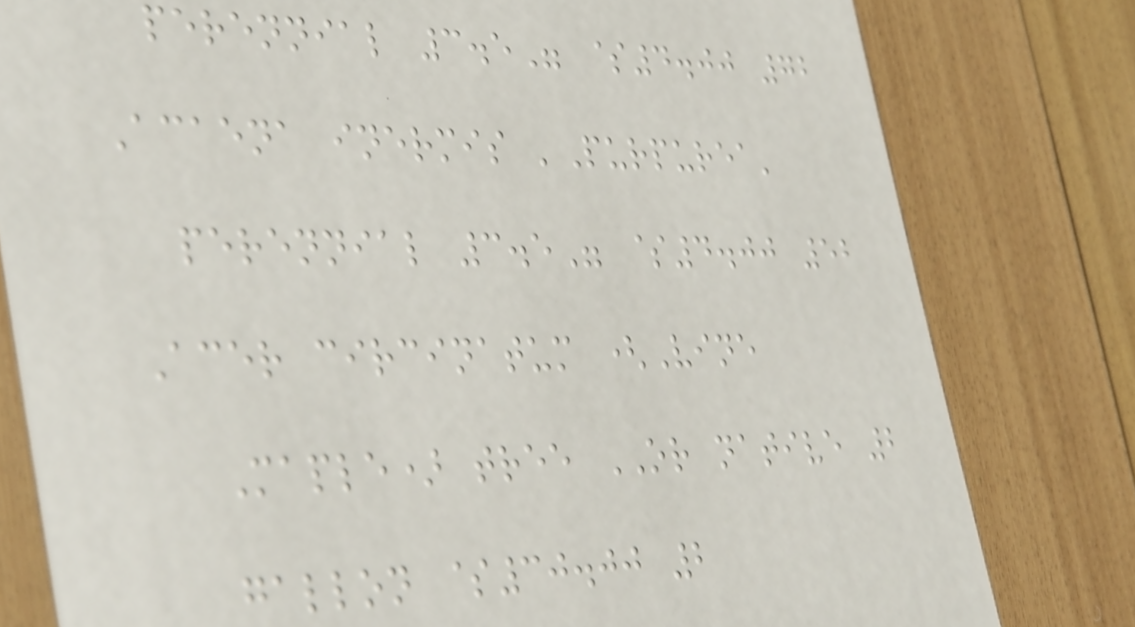perennial 3.5" $4.00 72
Acaena inermis 'Purpurea'
perennial 3.5" $4.00 52
Acer circinatum (Vine
Maple) tree OR native 2
gallon $30.00 2
